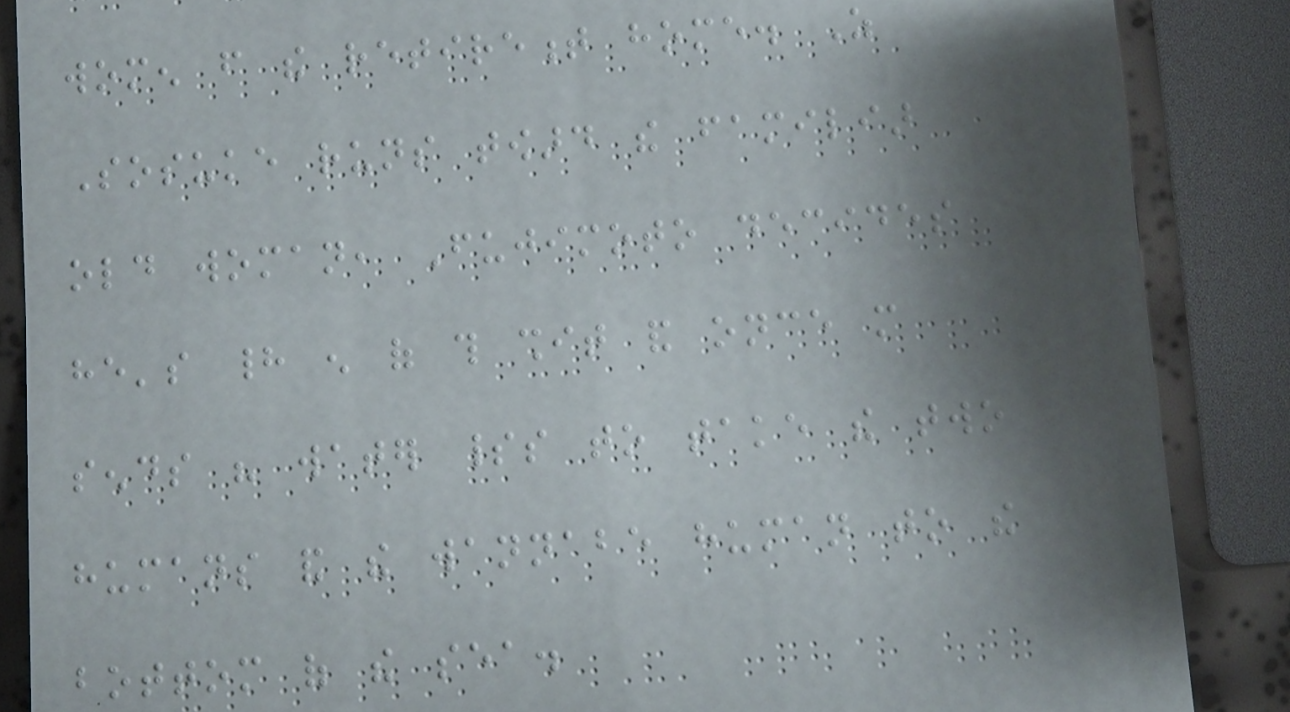women from the retirement home. As
Sosuke runs toward the familiar
old woman, Fujimoto decides
he's had enough of this shit and once more
sends his water spirits to take the two
humans and the wannabe human to the
bottom of the sea.
